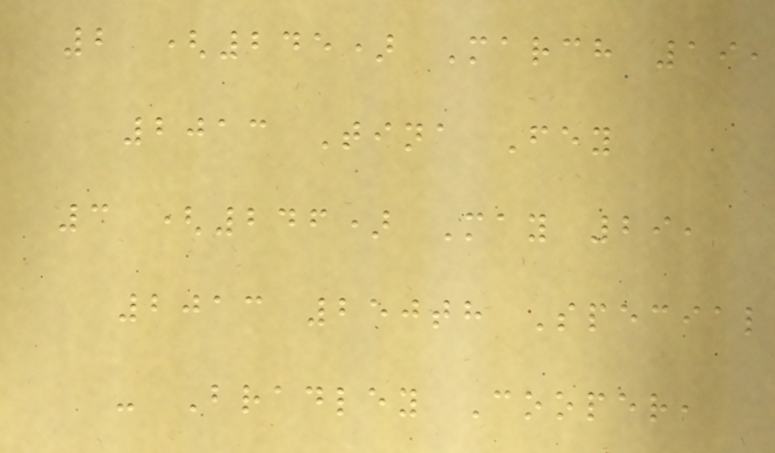2 (245) March 19,
2013 Tina Fey
3 (246) May 29,
2013 250th Special
- Bradley Cooper,
